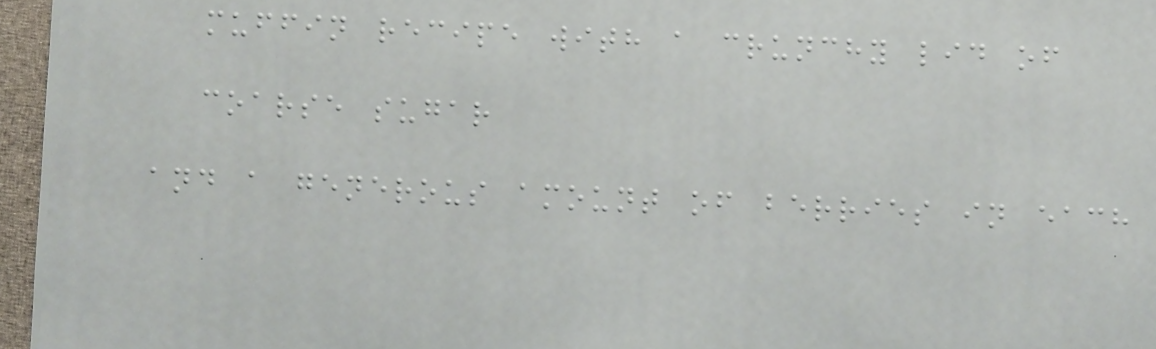muffin recipe with a crunchy lid of
coarse sugar
and a generous amount of berries in each
